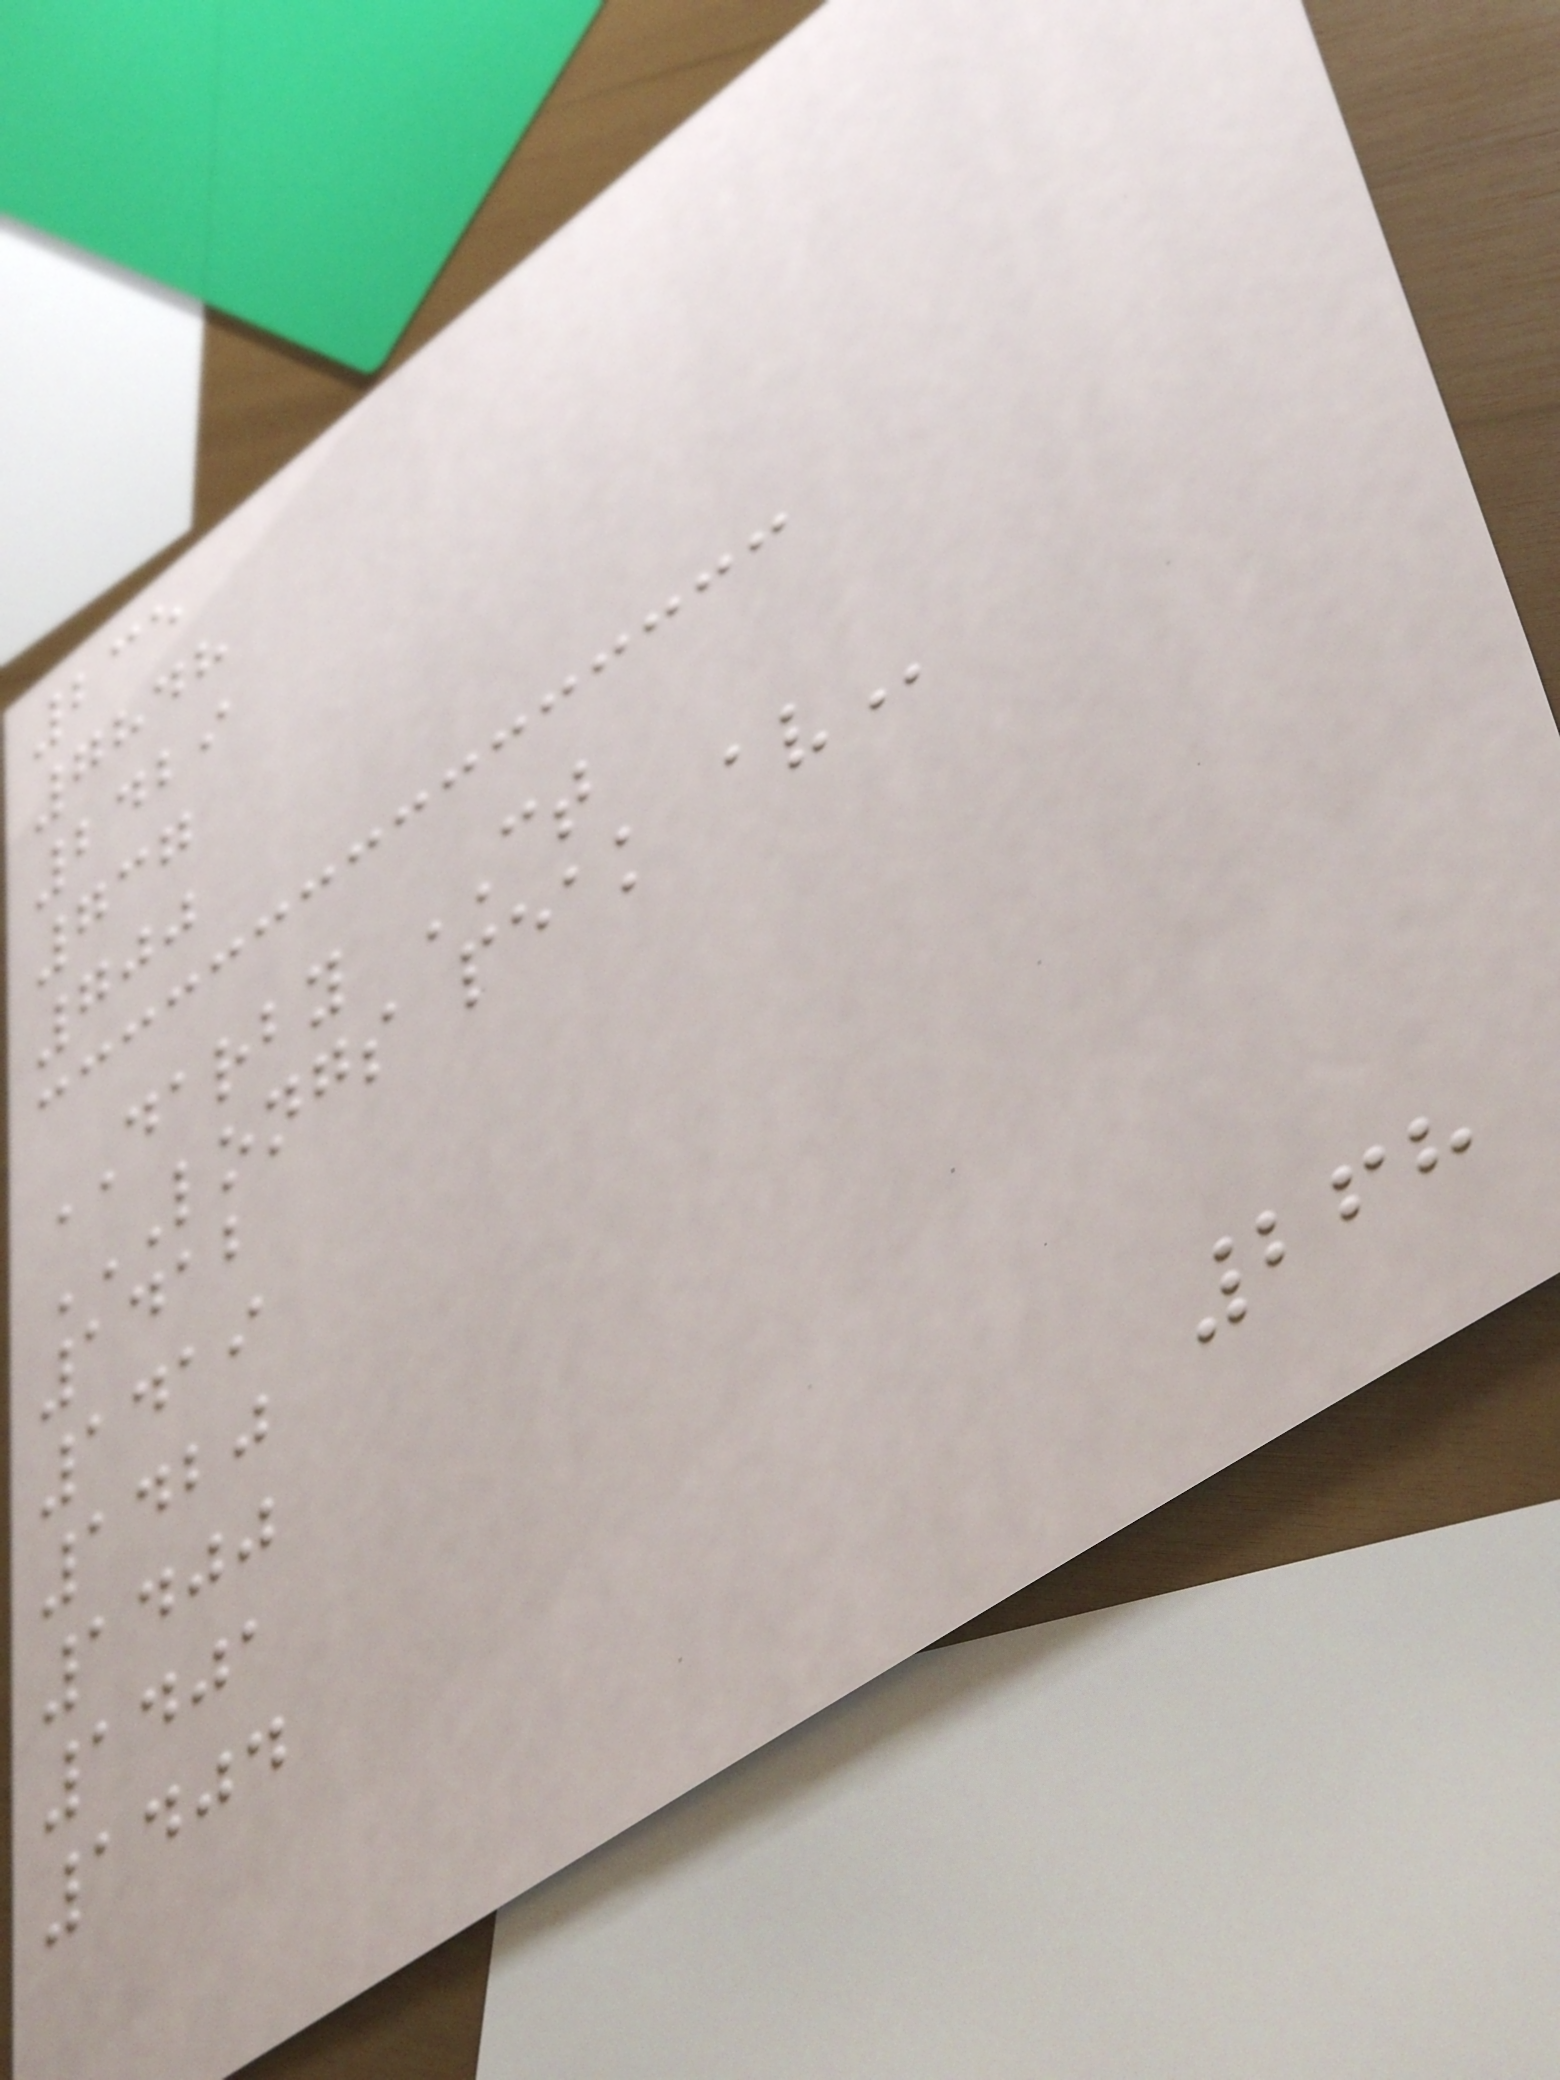235
7848
2429
737
700
DARBY CT
LONGS PEAK AV
1412
1419
1420
1400
1401
1404
268
